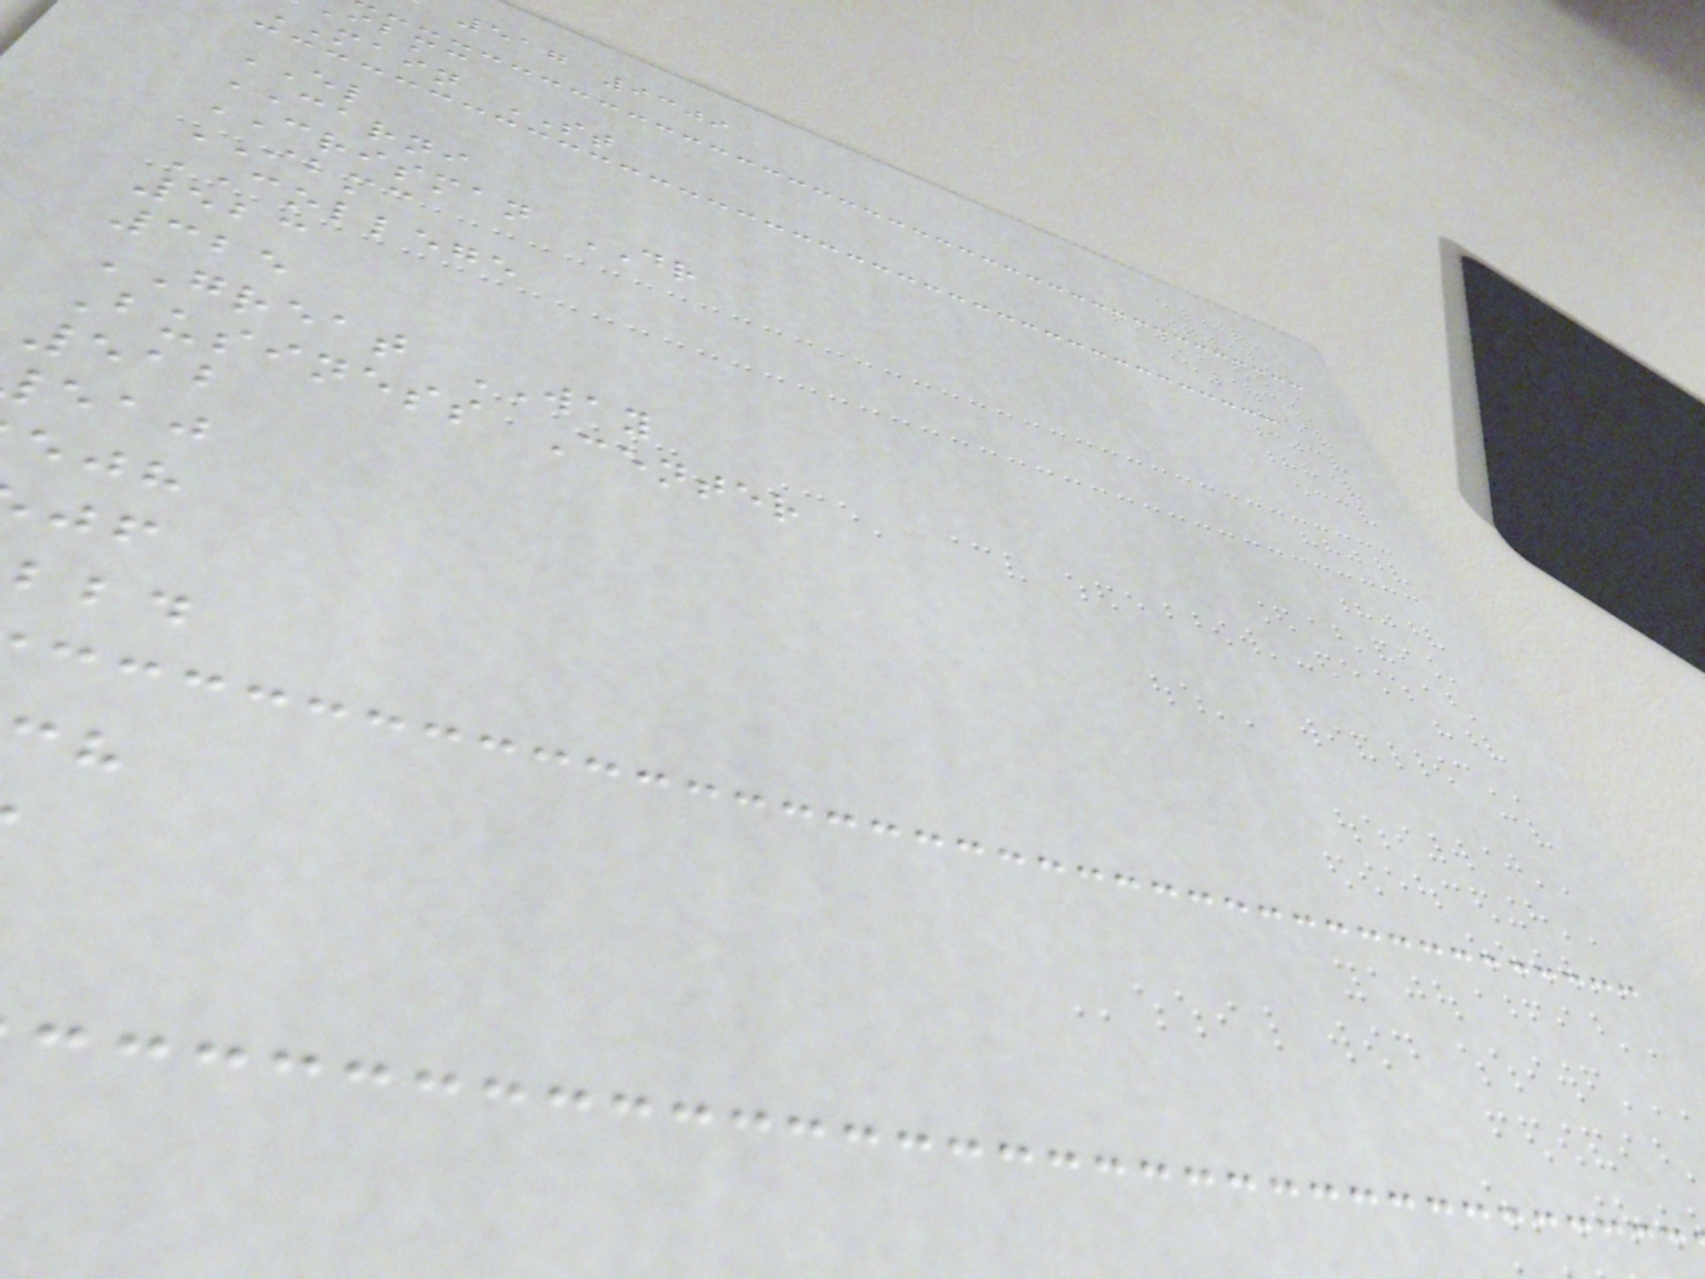517 9309
ibmc
main ST
EL
CARNI
CRISMAN DR
IBMC
COLLEGE
523
325
GREAT WAY
Business Center
512
